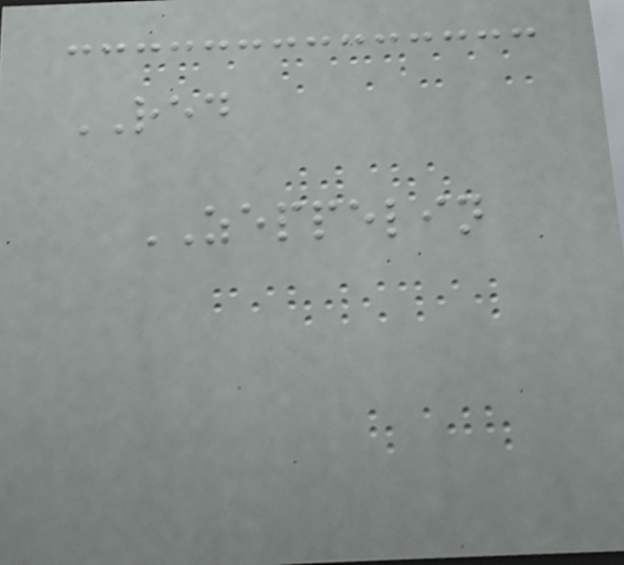RED
ZEPPELIN
